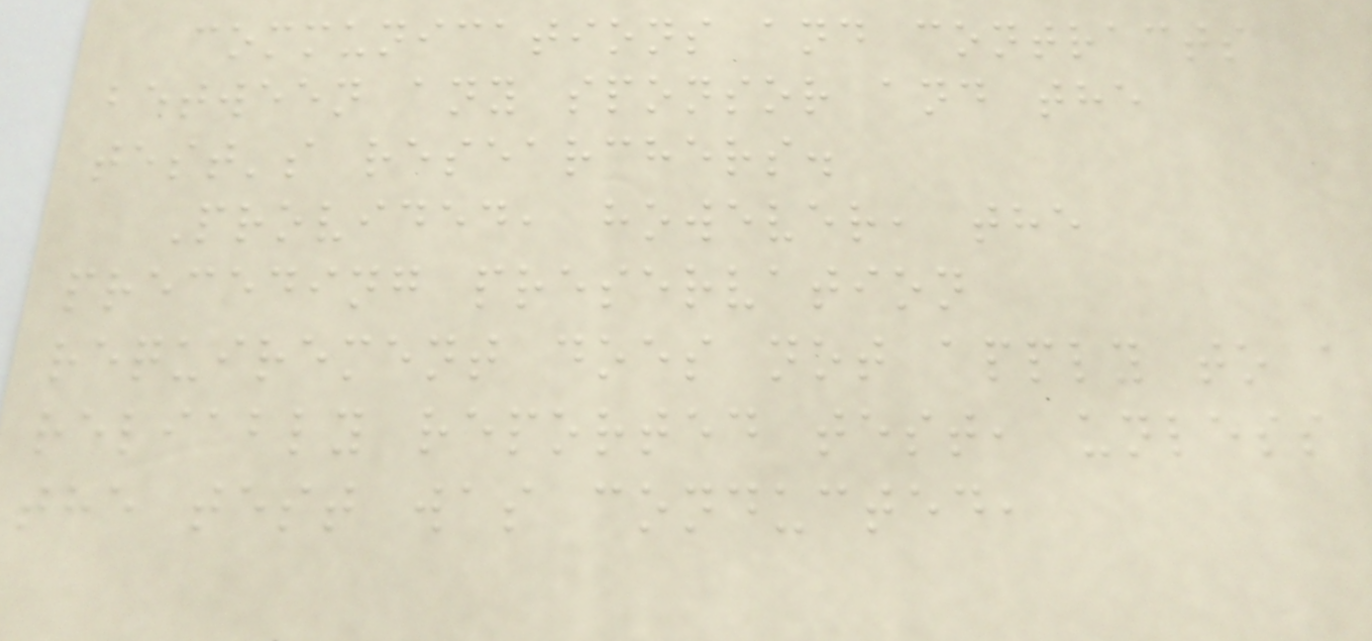communications and contracts
between any sponsor and the
test's researchers.
Provided, however, the
preceding preservation
requirement does not apply to a
reliably reported test, unless
the test was conducted,
